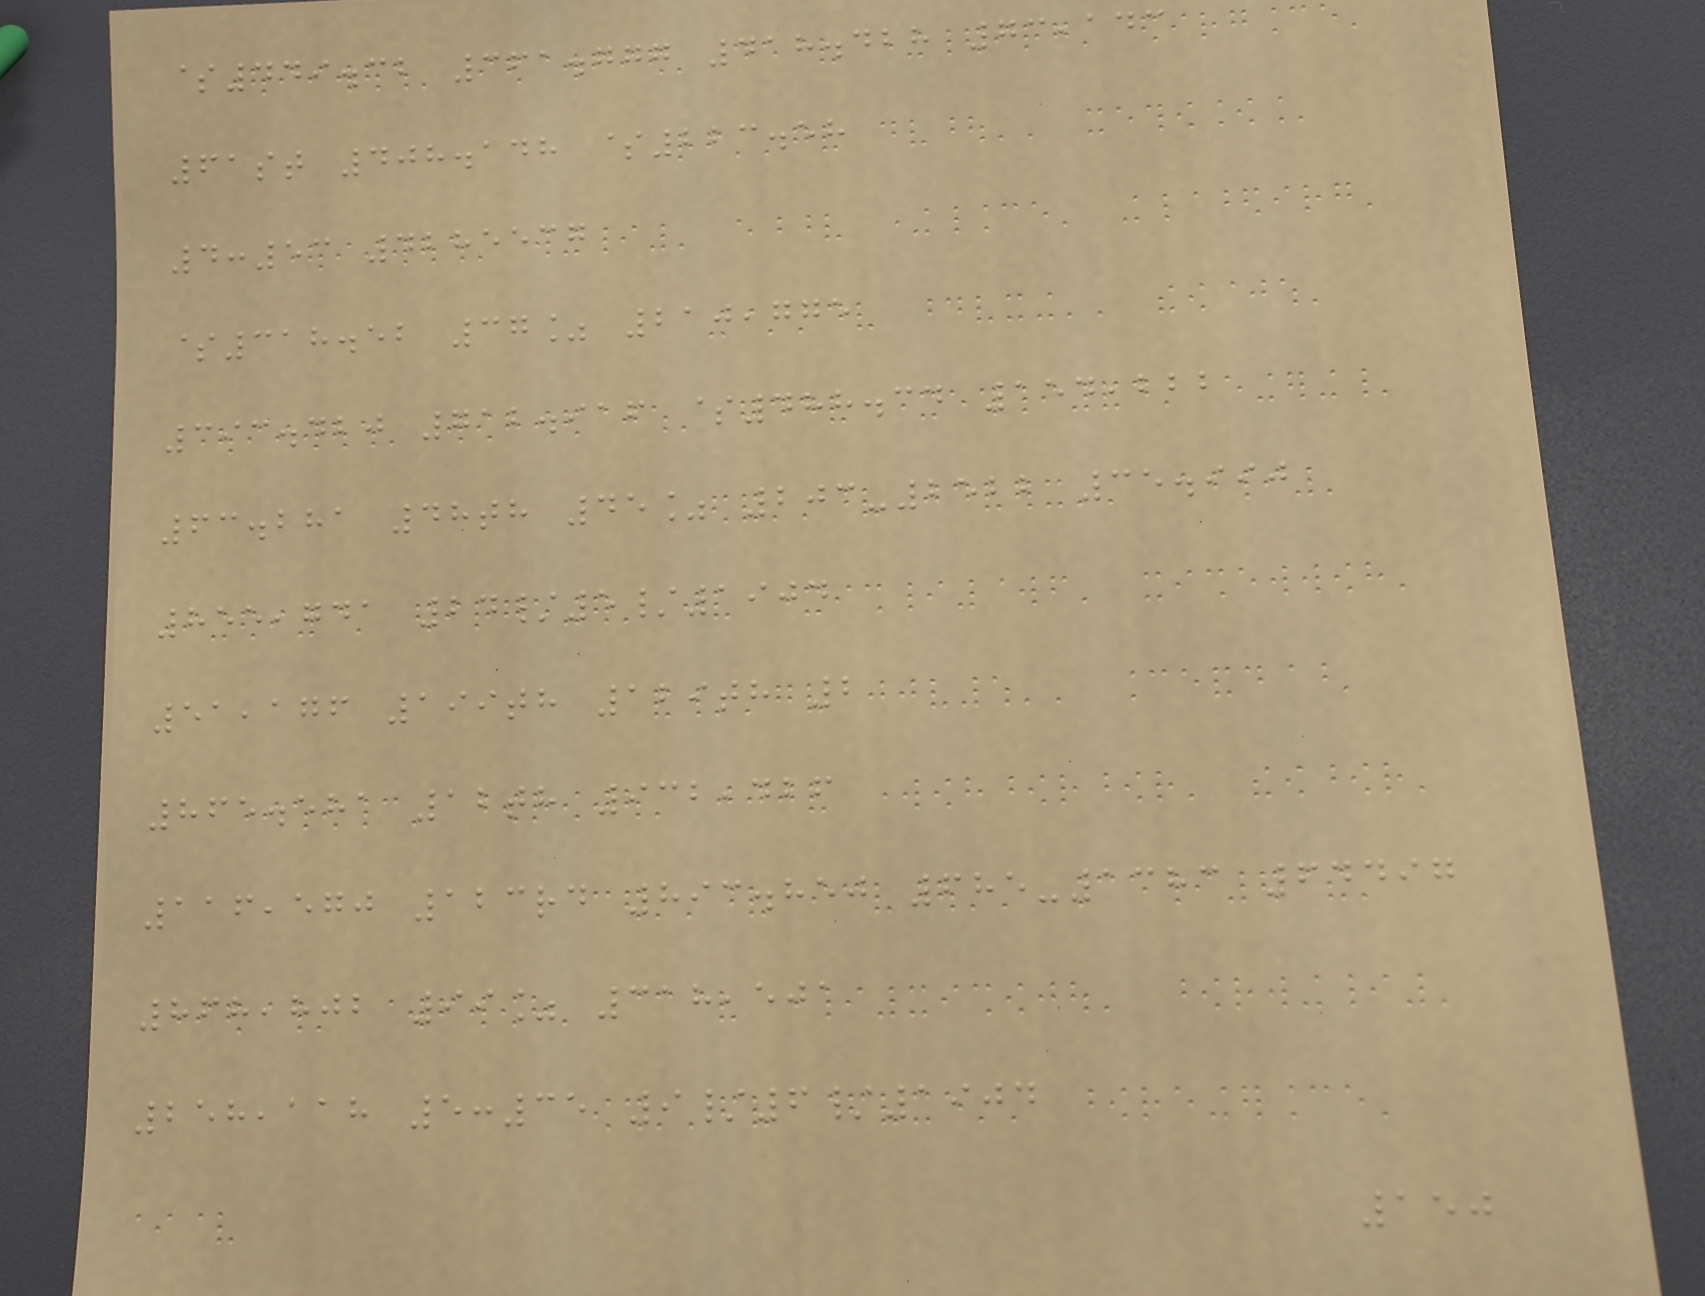$449.32 361.777 418.428 73,143
61st 408.148 $223.58
4:53 4285537
$318.52 37% 210,775
393.420 712.916 $488.34 154,222
63.281 48th 45% 203-2522 35.990
855,741 24/5/1904
51,176 199th 129th 2
865.581 12th 932,426
116,570 123rd 893.850 685-1383 64497
868,802 99% 318,501
258,118 5:35 9/6/1904
150
